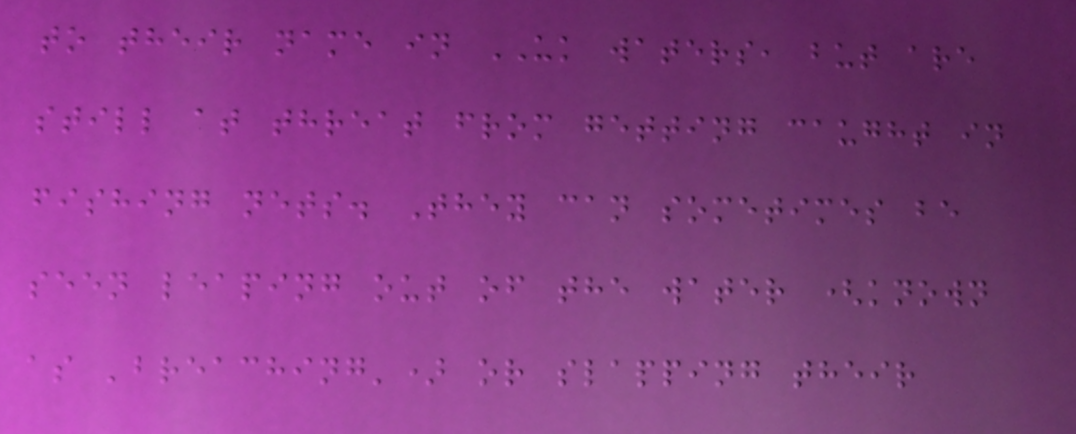to their name in UK waters, but are
still at threat from getting caught in
fishing nets. They can sometimes be
seen leaping out of the water (known
as 'breaching') or slapping their
